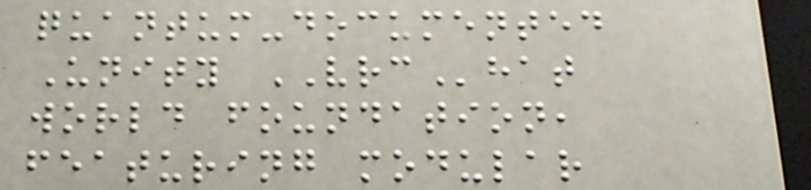quantum-documented
Unity VRChat
world foundation,
featuring modular
